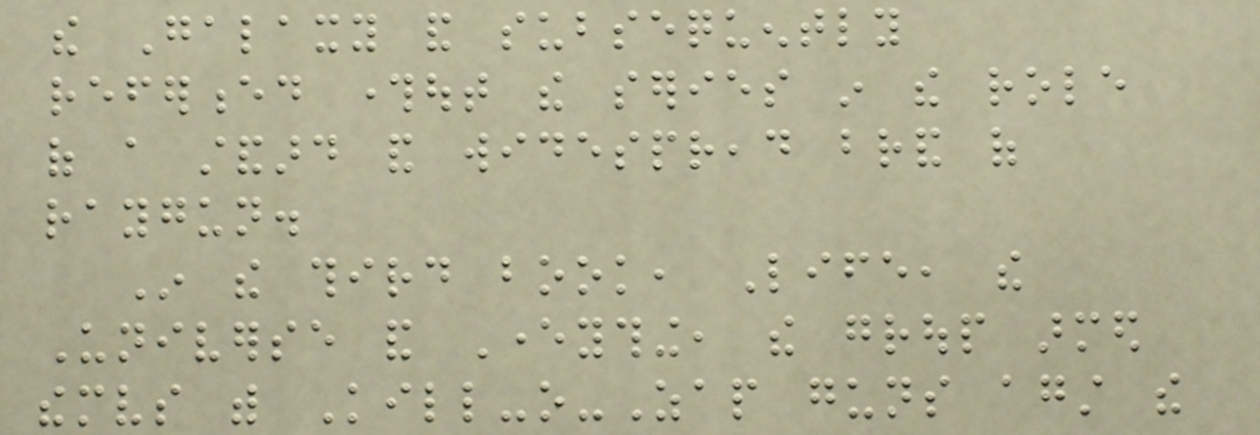the Galaxy and subsequently
referenced throughout the series in the role
of a standard and widespread brand of
raygun.
In the third book, Life, the
Universe and Everything, the group armed
themselves with Kill-o-Zap guns against the
